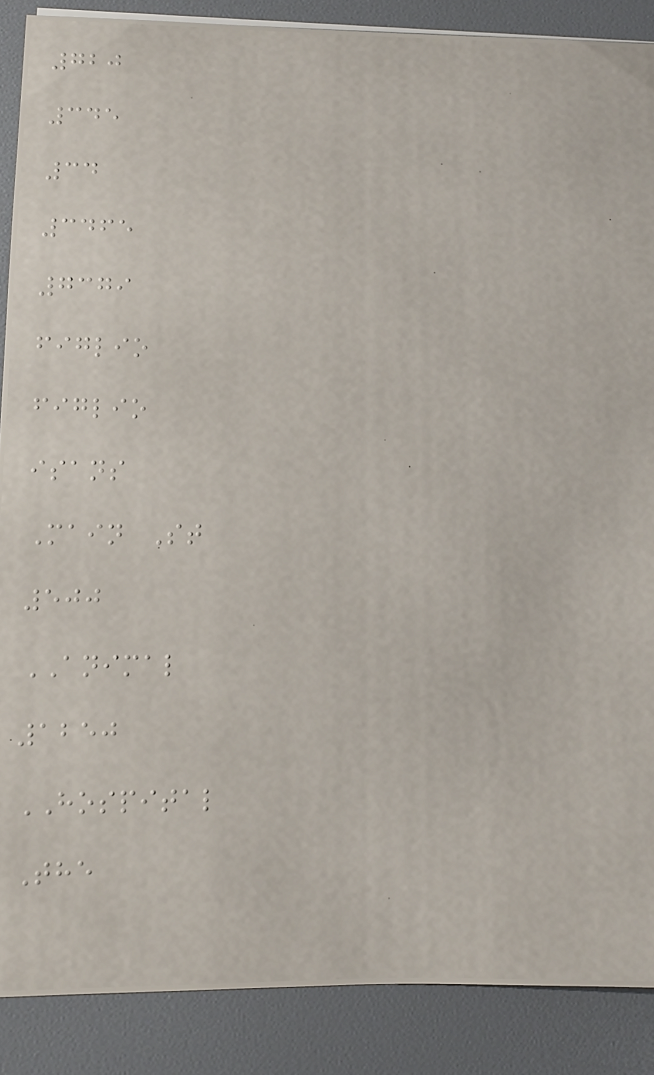720
345
34
3465
7379
figlio
figlio
isans
Main St
500
ANIMAL
1250
HOSPITAL
The
